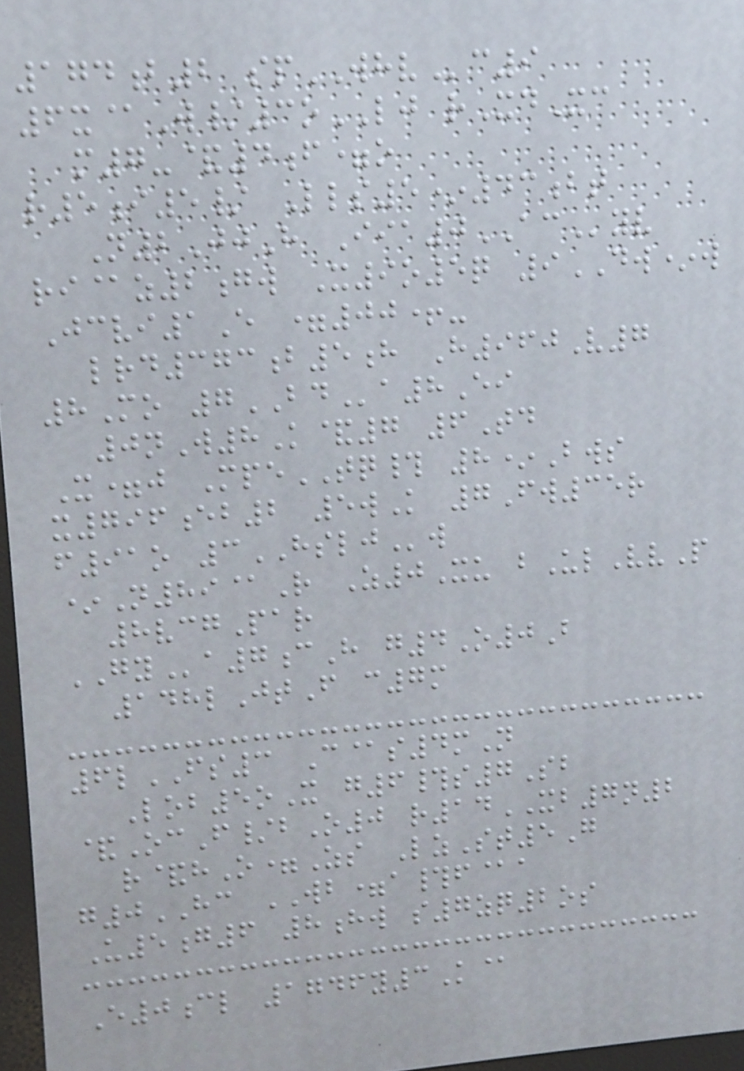174b2 spWHVc9
6x@W/3oLJ rXdXc
m7-&4f=o
r5i5/ Lls5*43bt
N2JjH Iia0ACyv
ri@z2gw X9o5q 9DW*w
Jcvi1E =00+-
lrd373b5h H960V7
8Mo 7BDa8Ei
0nW8K&7 6Td
X=j MpeTQ# 8*Bws
x796eb2 5wK 7Fw35r
f91o 3HSLJw
*N89@R Z0Xu bUlVvP
8vcgPar
GYa7cH g4O0B
148lJtF c7m
6lFS3 C@s4mN
Lob5oX g6#s7Sb
&OcF/bO0 r14XB7n2
r&hO=Zs LzSt5G
g0HC WB=a#f@a
U5g6 8hw s7zq2os
E0cl 1746y3K@
